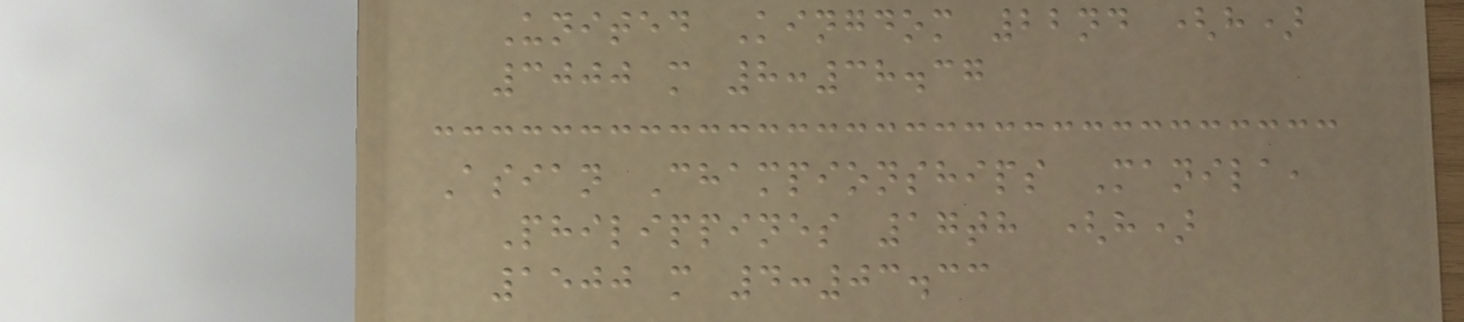United Kingdom 22nd (h)
3000 m 8:38.37
Asian Championships Manila,
Philippines 17th (h)
1500 m 4:03.33
